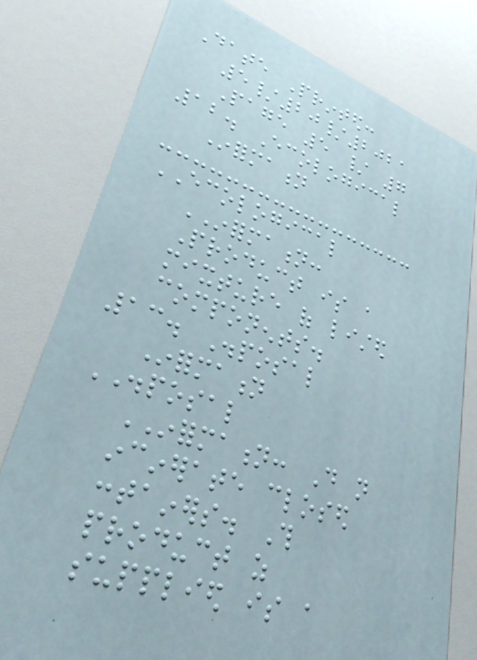Date Printed:
5/20/2021
Page 5 / 7
12. Ecological
Information
ECOLOGICAL
INFORMATION:
Product is a
mixture of listed
components.
13. Disposal
Information
DISPOSAL
INFORMATION: Do not
incinerate closed
containers. This
product as
supplied is a
